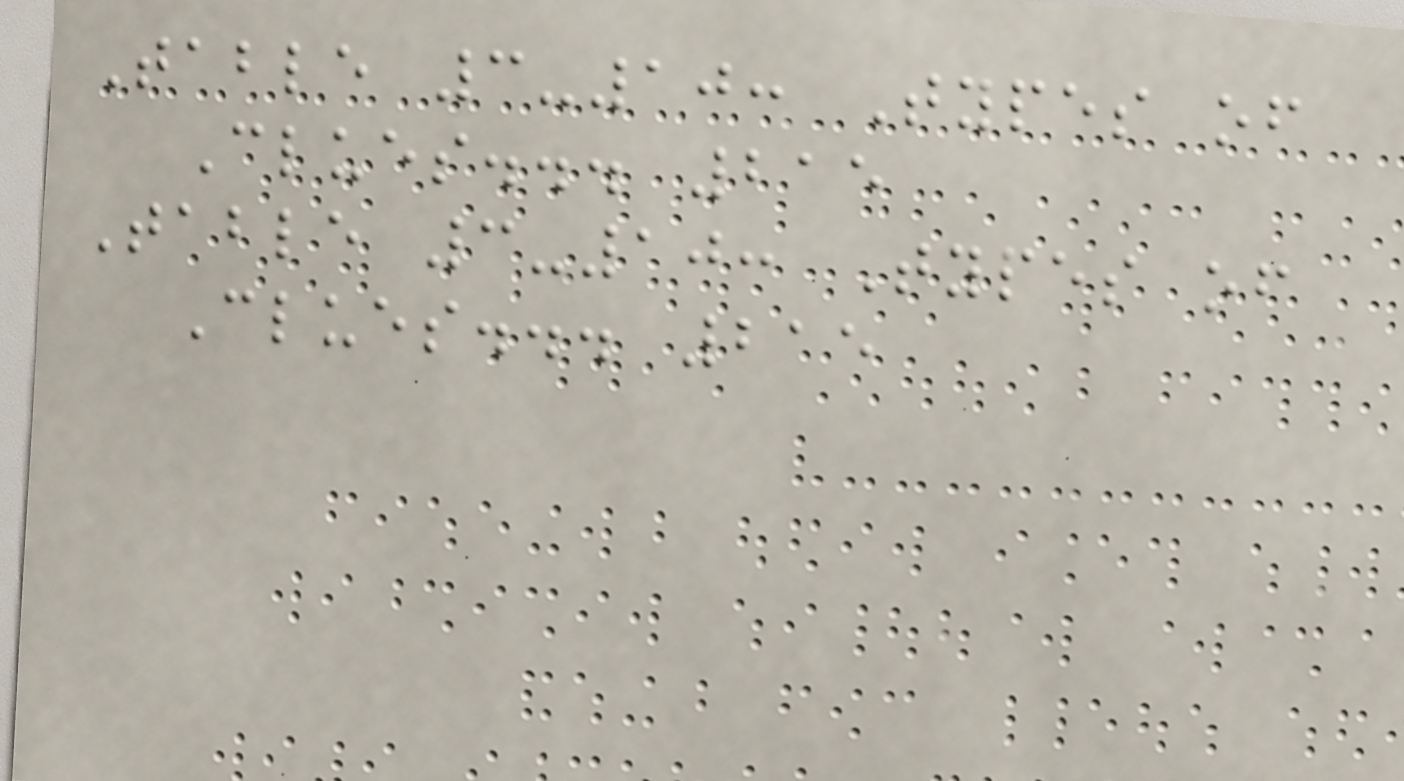Table 3-10: Types of
Clues... 215
Table 3-10: Types of
Clues... 215
